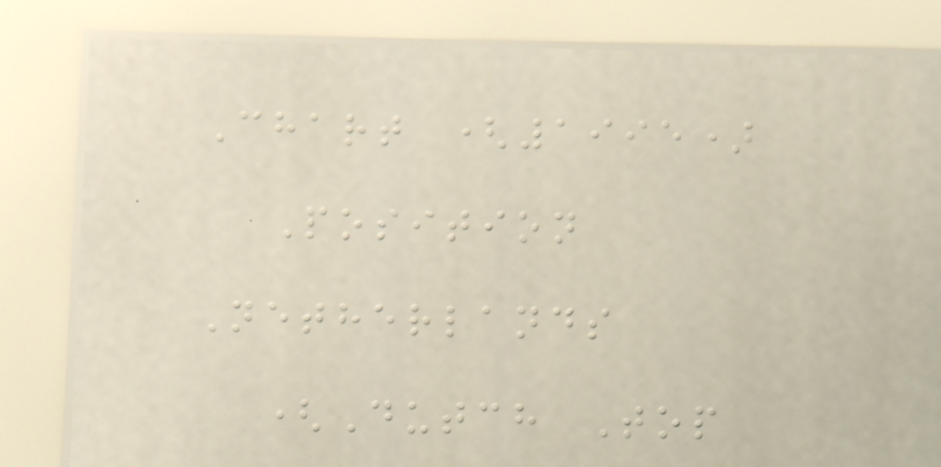Chart (1995)
Position
Netherlands
(Dutch Top
